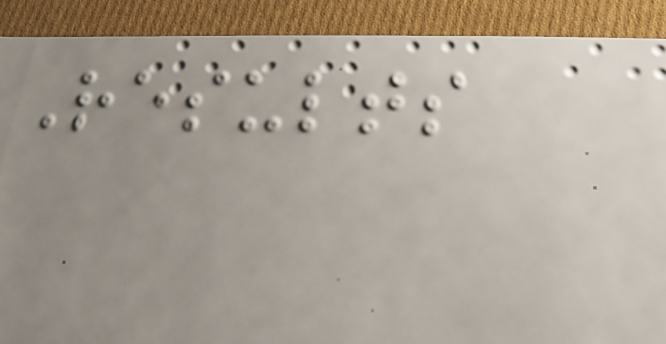Results
